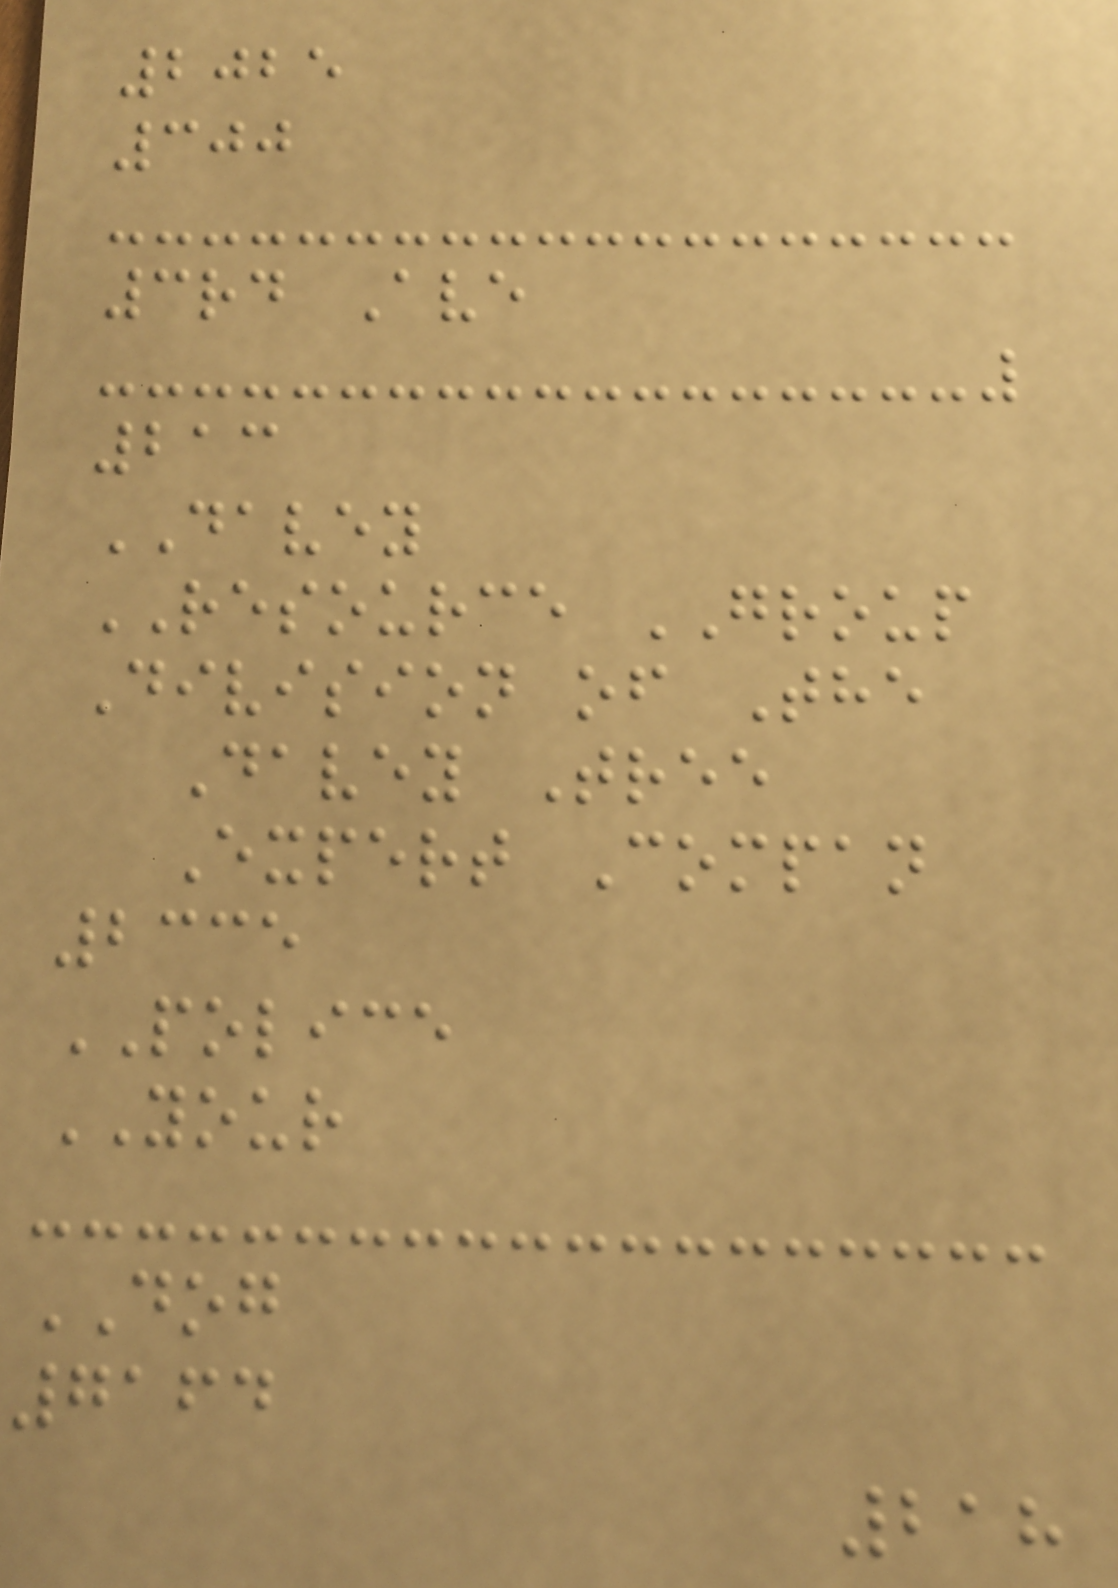2025
300
3rd Ave
213
DAVEY
RESOURCE GROUP
Division of The
Davey Tree
Expert Compan
2335
POLICE
YOUR
DOG
7164
218
